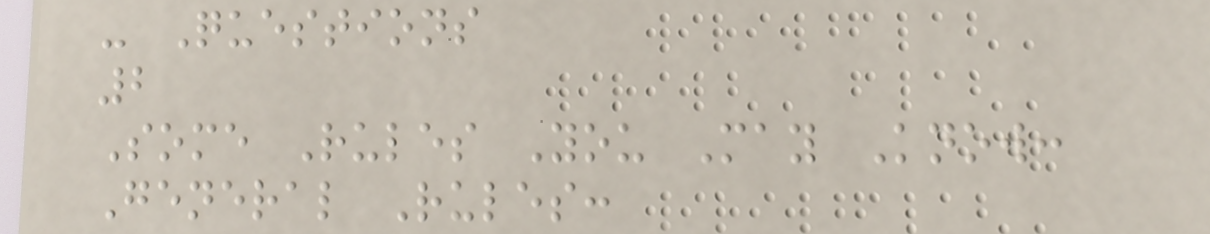- Questions
2
Some Rules You May Know:
General Rules:
